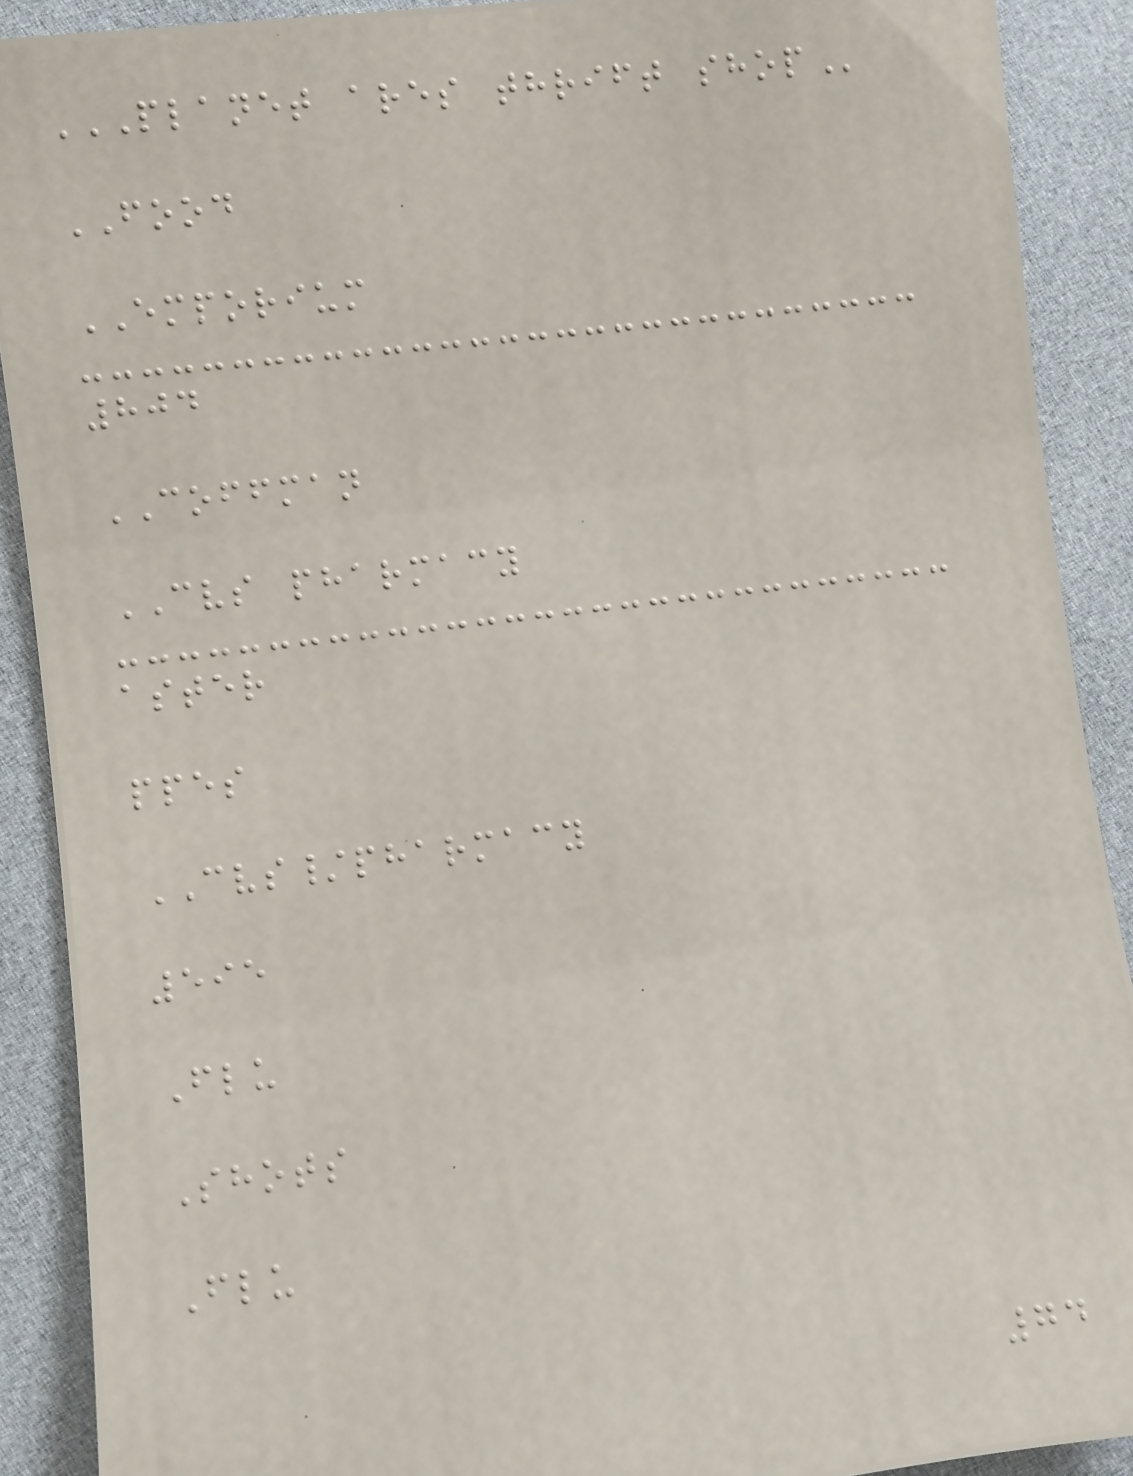PLANET ARES THRIFT SHOP
FOOD
EMPORIUM
804
COFFMAN
CVS pharmacy
aster
ppes
CVS/pharmacy
595
Flu
Shots
Flu
74
